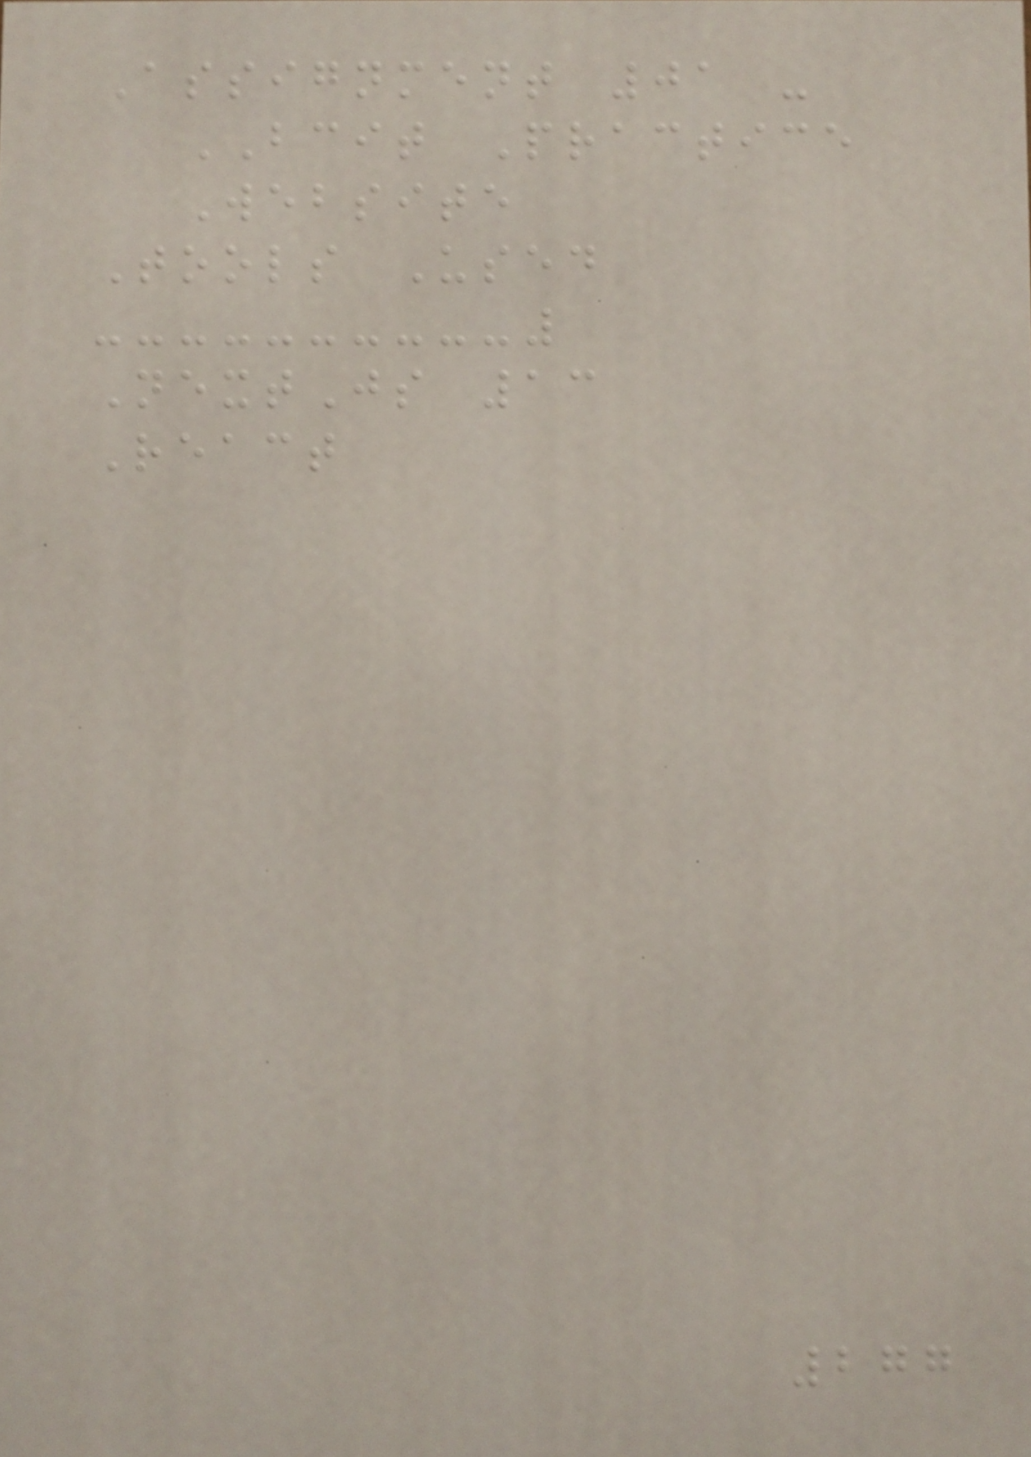Assignment 01 -
BCIT Practice
Website
Tools Used
NextJs 13
React
277
